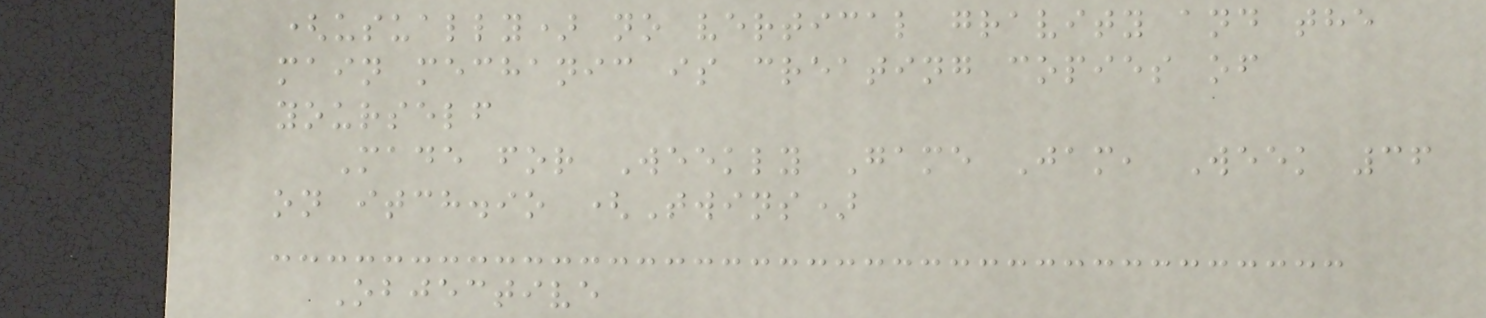(usually) no vertical gravity and the
main mechanic is creating copies of
yourself
Made for Weekly Game Jam, Week 36
on itch.io (Twins)
Objective
